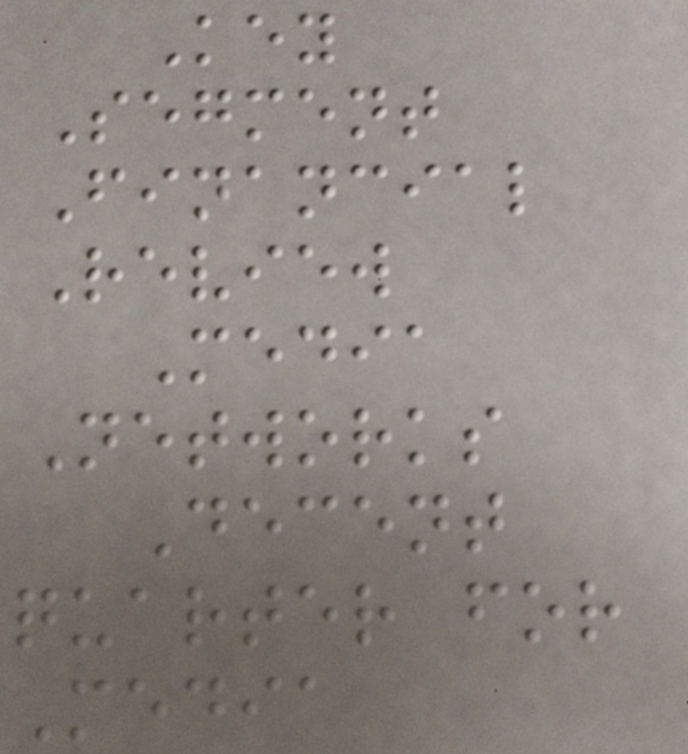Key
Segment
Financial
Review
Media
Networks
Decent
quarter for
Media
